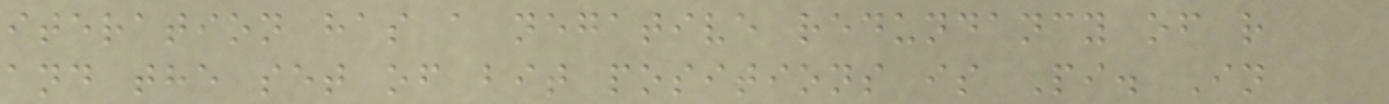iteration has a negative redundancy of r
and the set of bit positions is Pi. In
